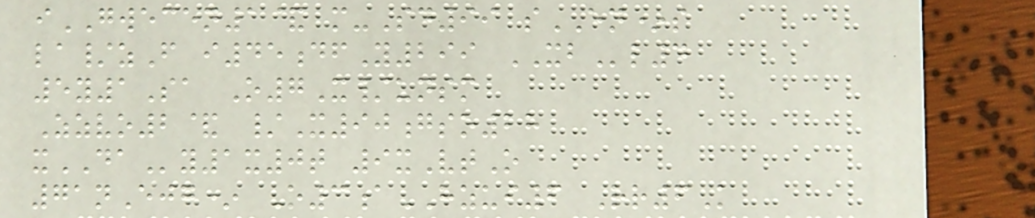iGWECEN1& m-Sd99 sEN*s
la/zF i45dfY299 XBl4
5y1Sa O7X/unsm
Zzvo2& /X90gso28
xDAy1x0t 9xVtO
71nEjg* O3aHZUI6 Rr6K
